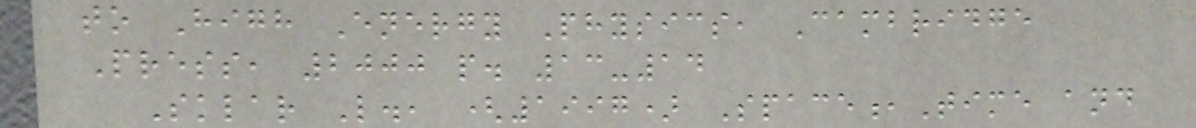to High Energy Physics, Cambridge
Press, 2000 p. 13-14
Sklar L., (1997) Space,Time and
